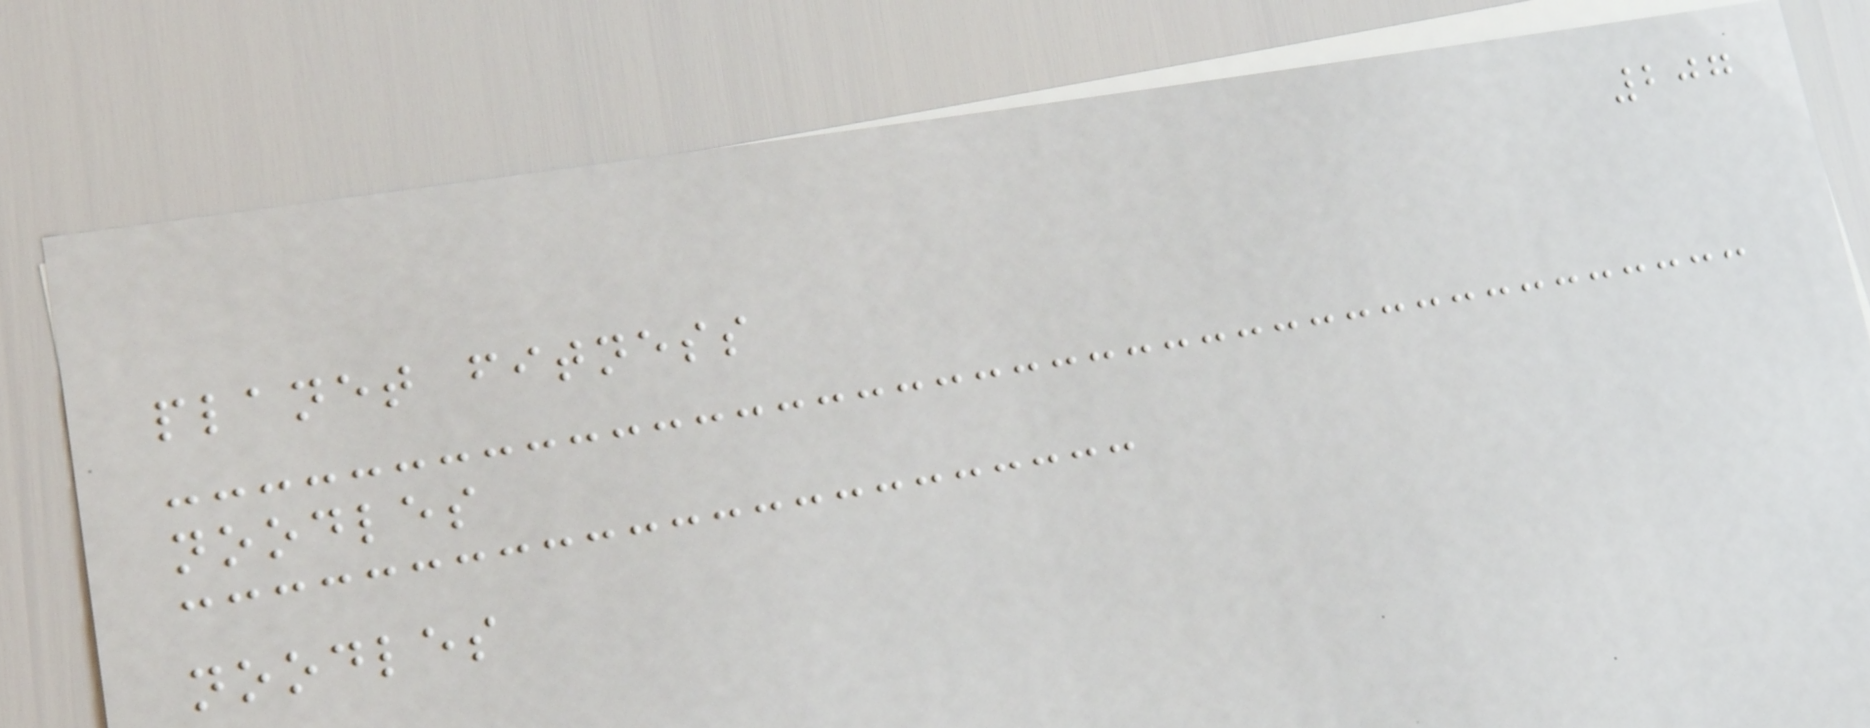207
planet fitness
noodles
noodles
